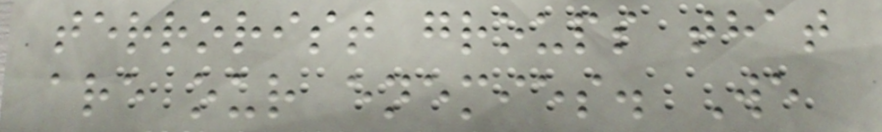terrorist groups that
are our enemies. We
